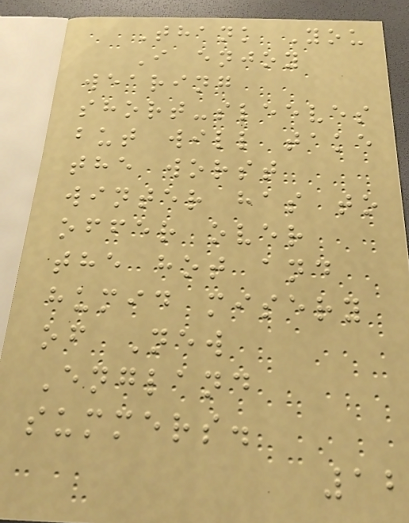Thank You
I enjoy
wearing
short-sleeves
but will take
the worst
winter has to
offer over
the hot and
humid misery
of New
England
summers.
12
